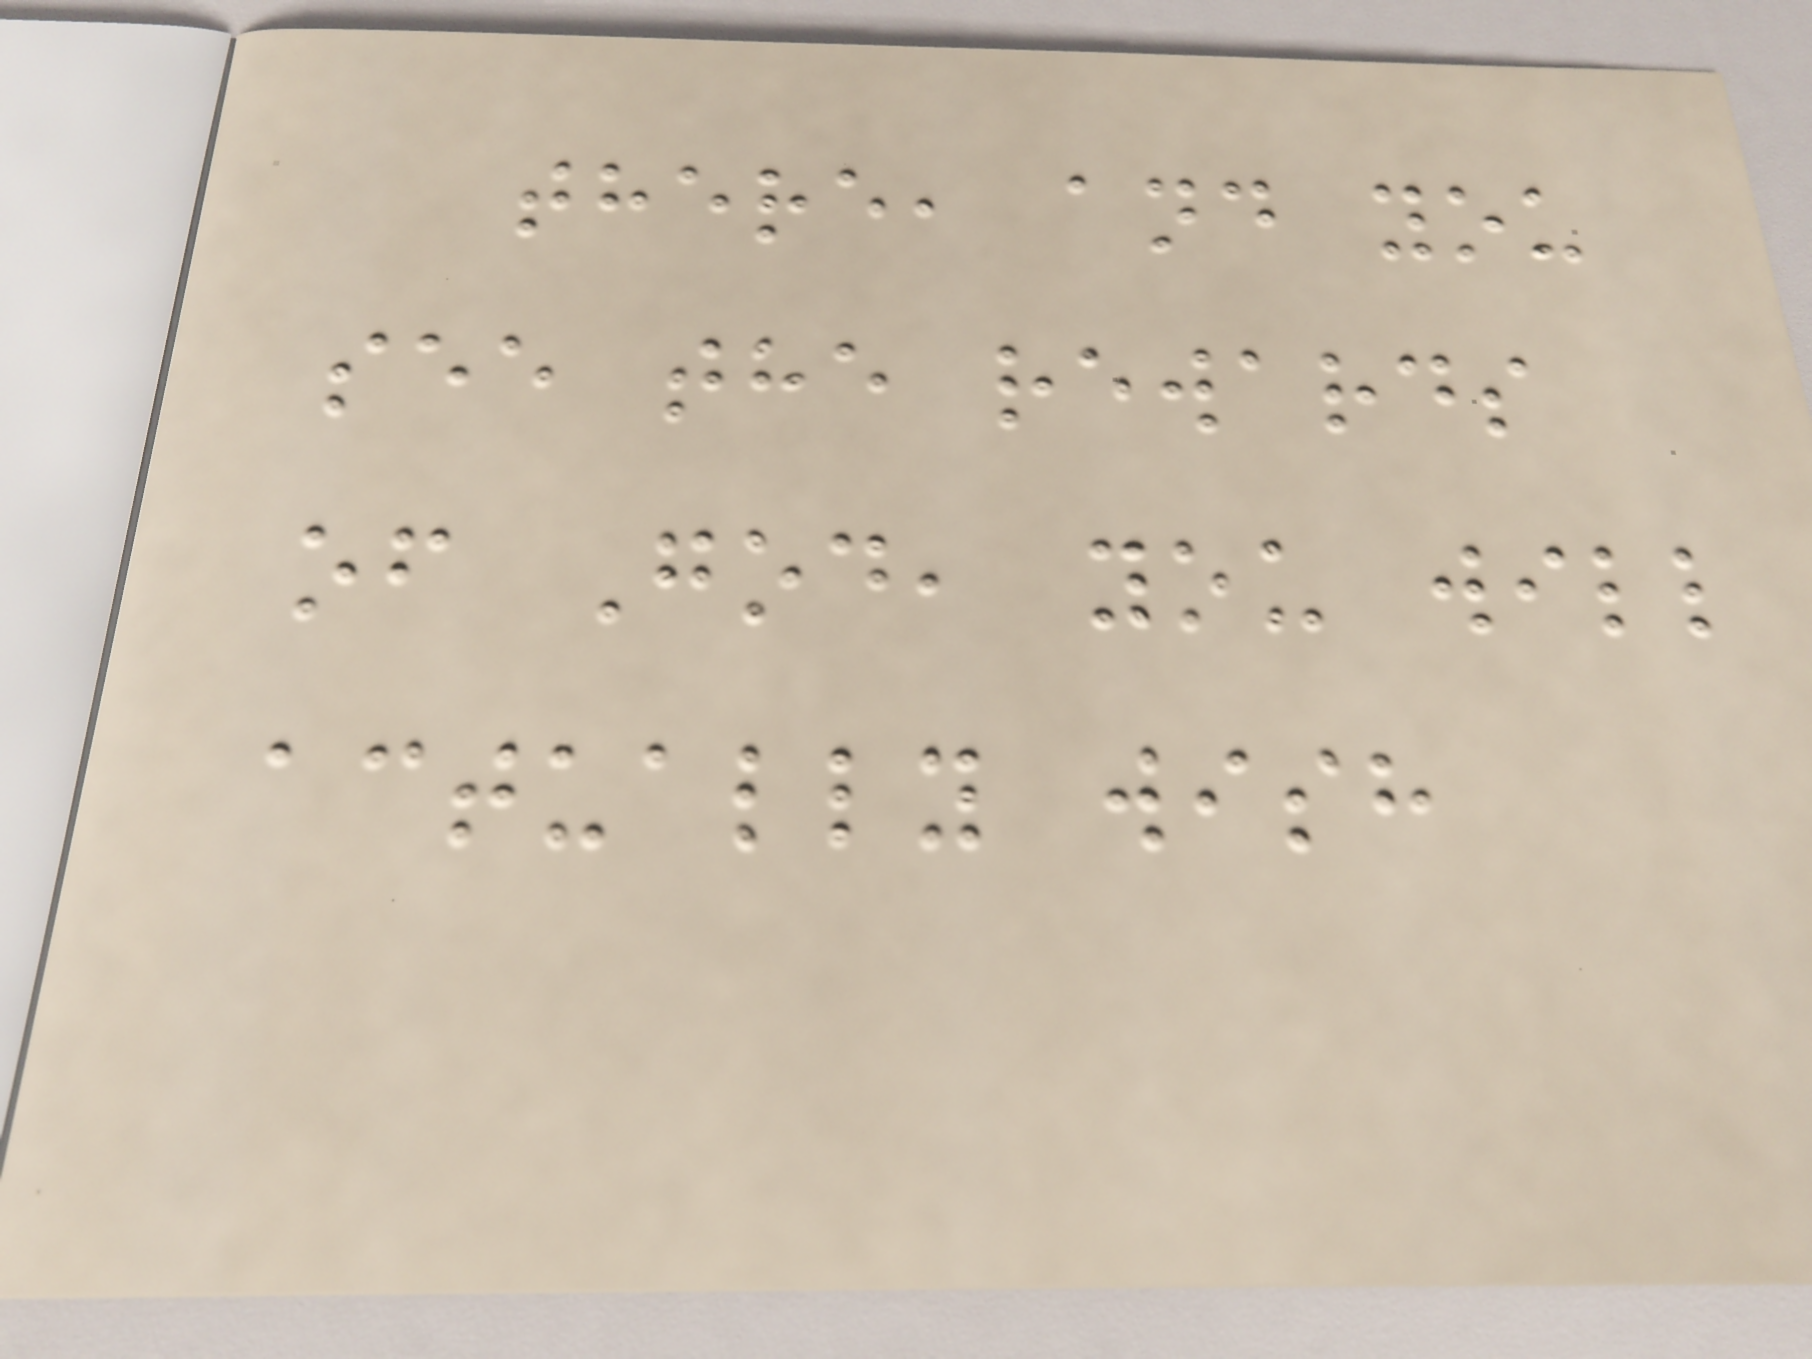there, and you
see the rewards
of God, you will
actually wish
